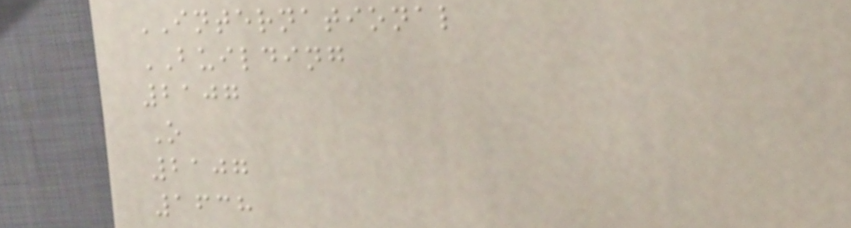INTERNATIONAL
BUILDING
2107
O
2107
1638
